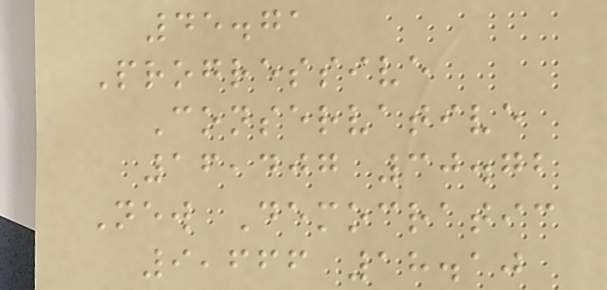45.71
Progressive
Conservative
16,407 30.72
New Democratic
9,666 18.10
